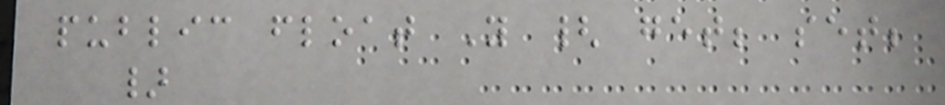public float Y { get; set;
}
